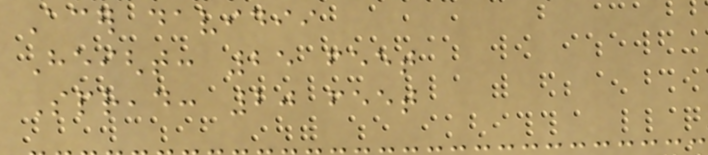Acer davidii
Height: 25 feet
Spread: 20 feet
